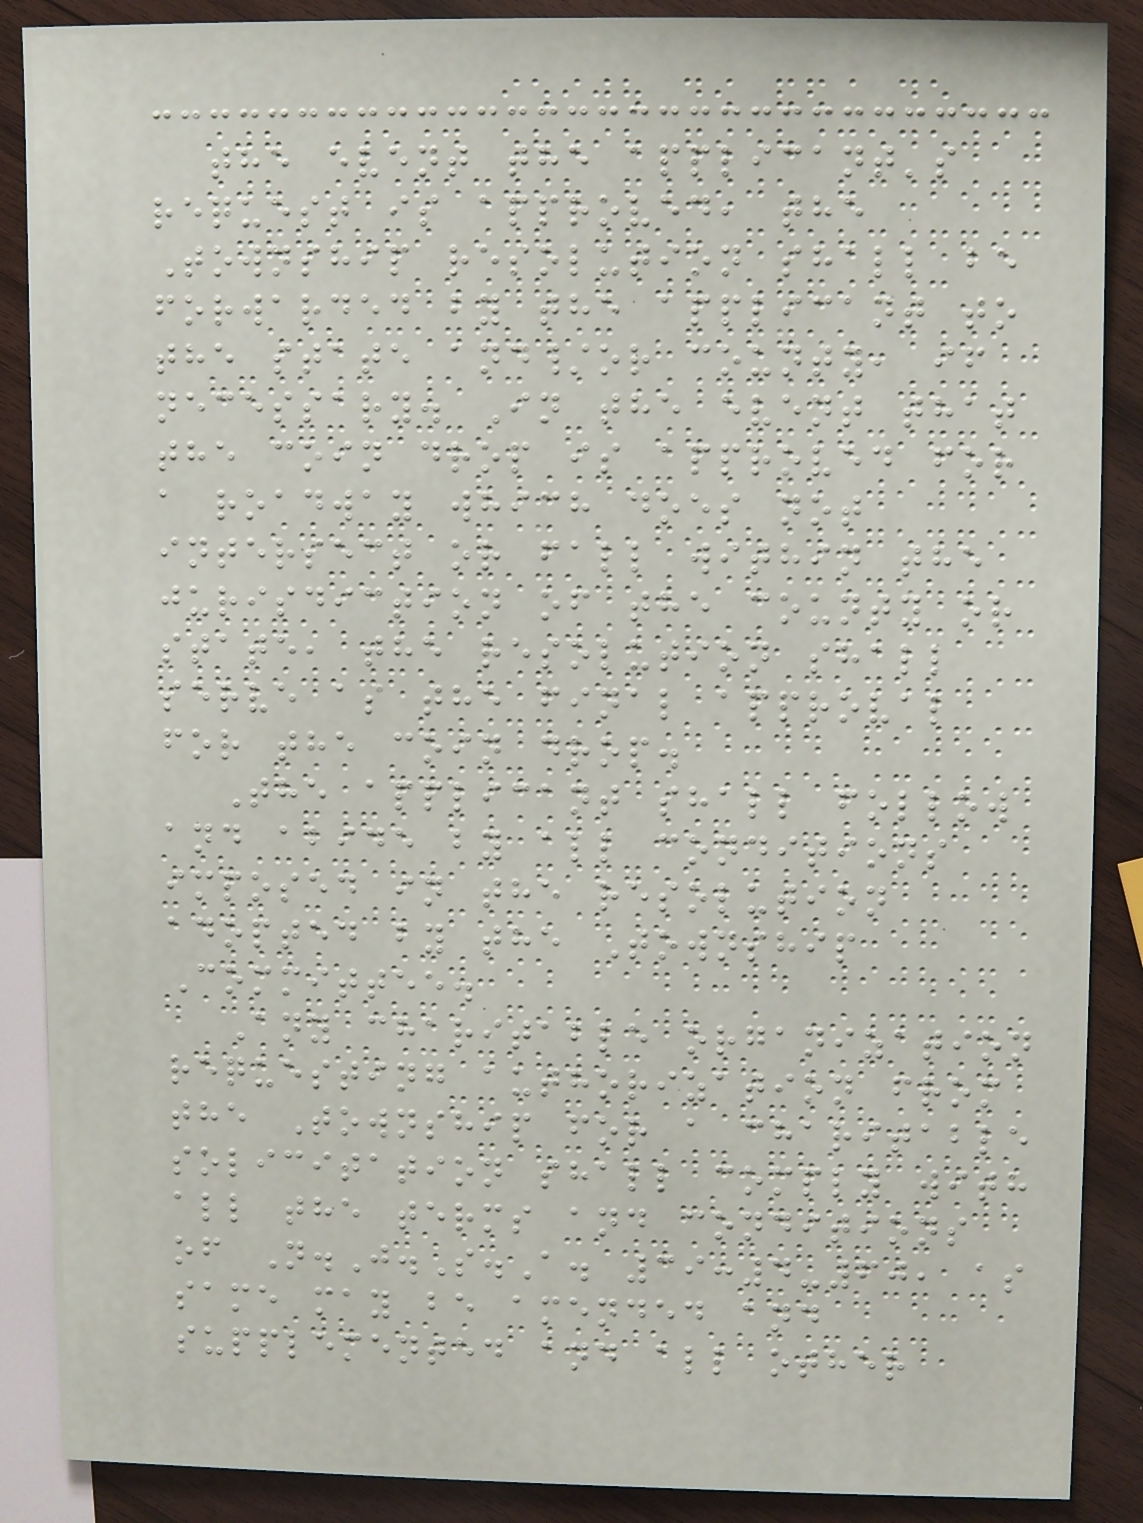the event the applicant's
request is approved, the
Township resolution shall be
forwarded by the applicant to
the state and/or county, if
necessary. In the event that
the coin drop is approved for
a roadway which does not
intersect or fall within the
jurisdiction of the county or
state, the resolution shall
serve as the final approval
for the coin drop.
The applicant shall follow
and abide by all conditions
imposed in the resolution
adopted by the Township
Committee.
Any charitable organization
requesting authorization from
the Township for a charitable
solicitation shall comply with
all the terms and conditions
of N.J.S.A. 39:4-60, as
same may be amended and
supplemented and all other
